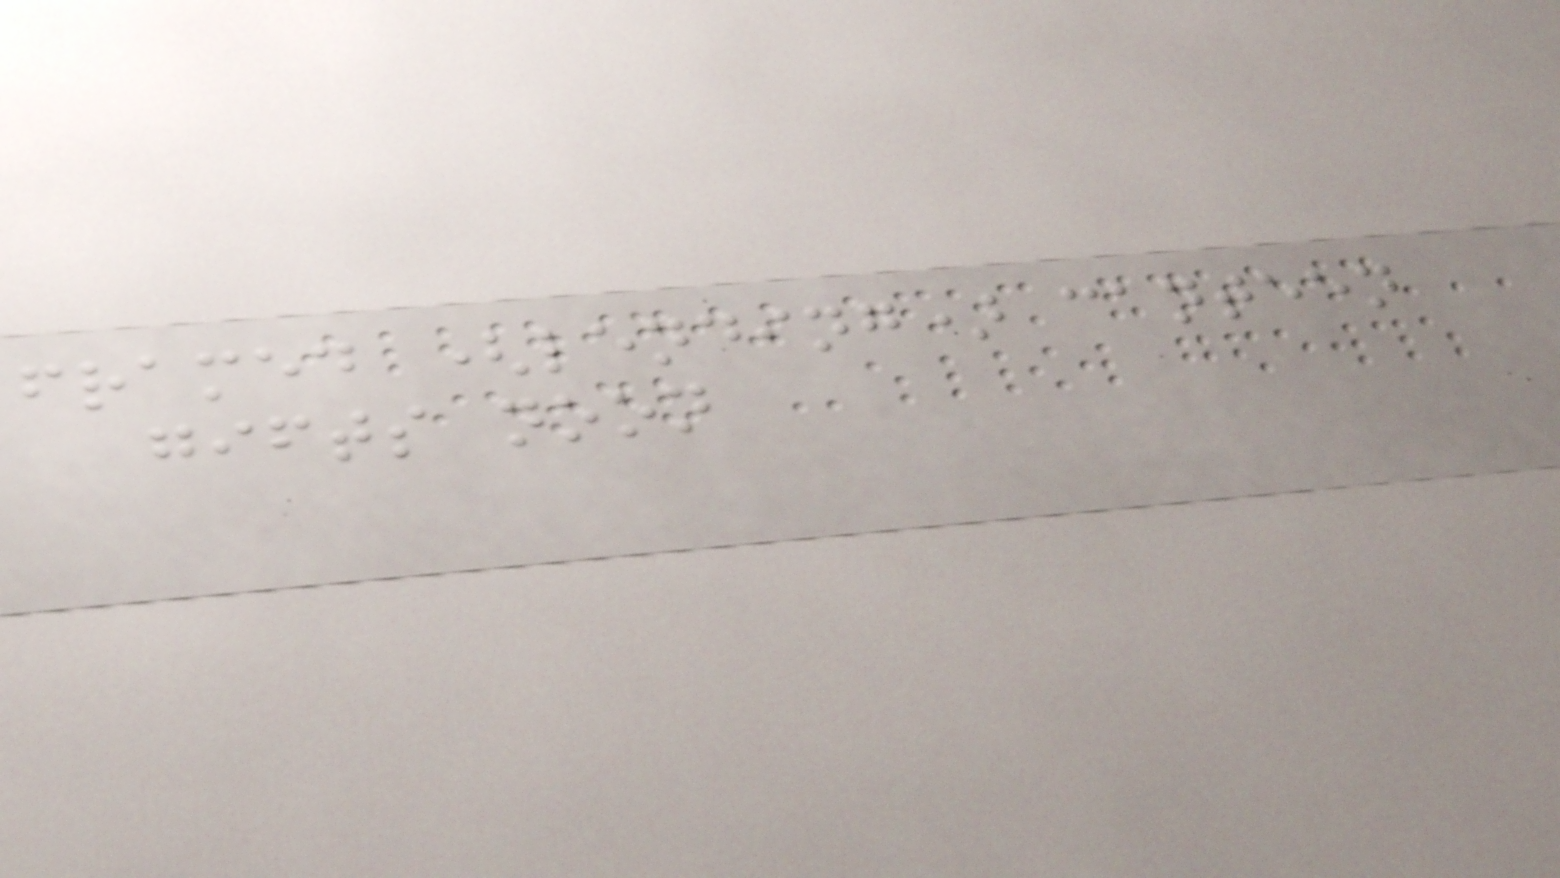framed (lending) canteen
gifts noon
